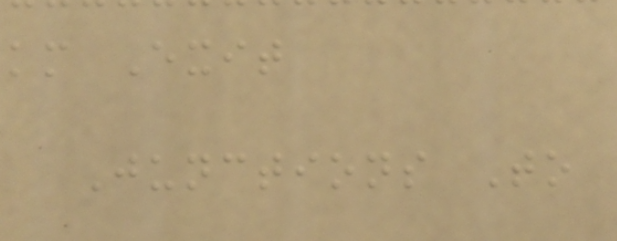km Exit
Junctions To
